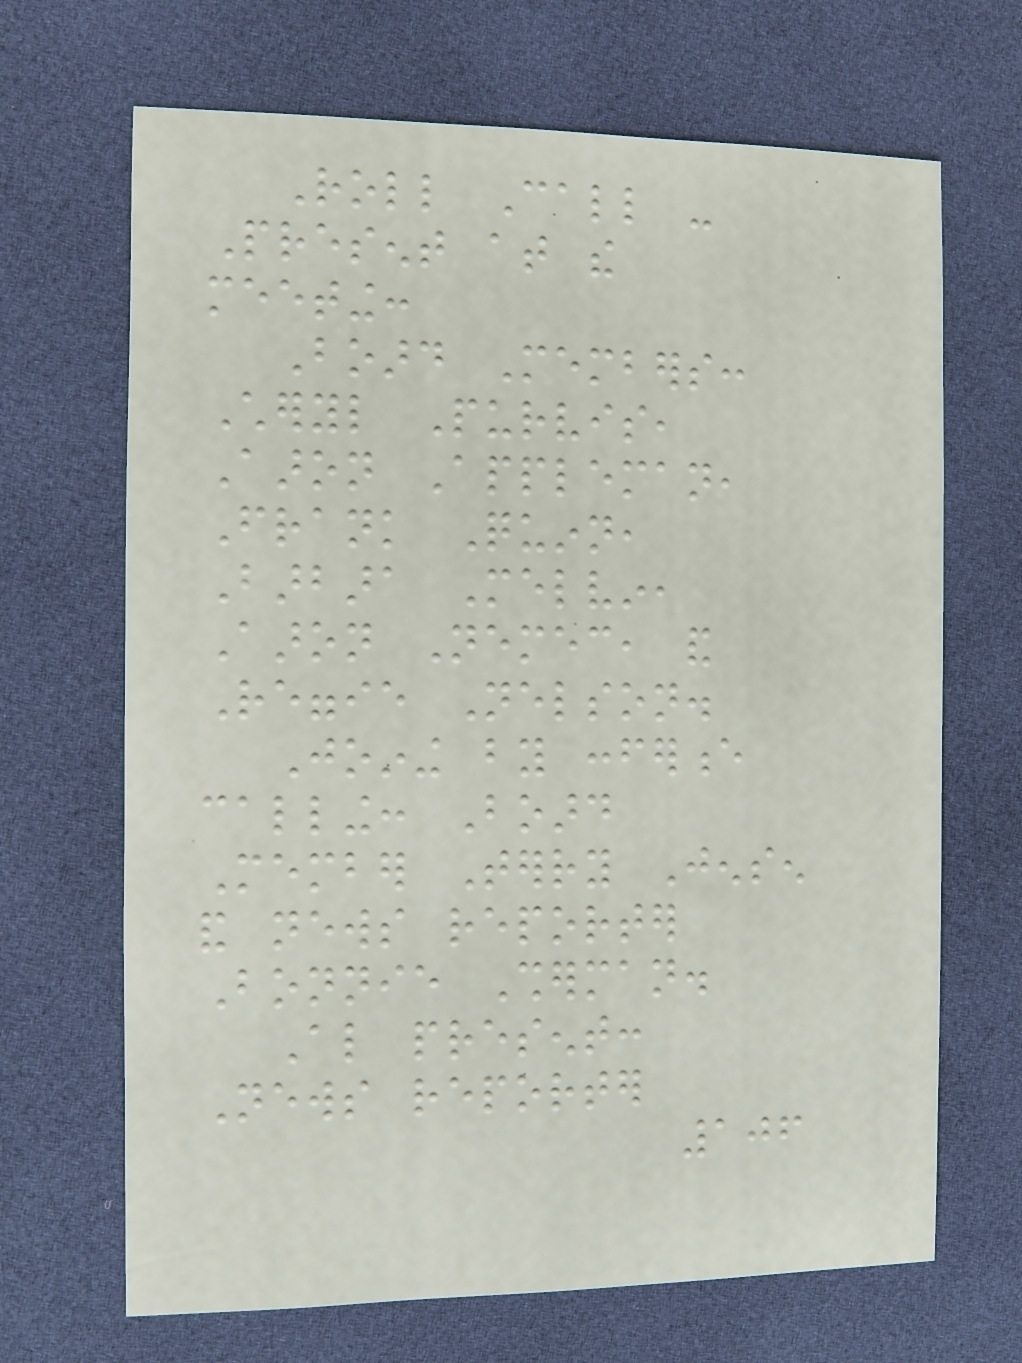Roll Call -
Present at the
meeting:
Board Members:
Cheryl Purvis,
Aaron Appleman,
Frank Quinn,
Barbara Melvin,
Aaron Nemec, and
Reggie Nelson.
Joining by conference
calling: Board
Member Terry Jensen
and news reporter
Bonnie Sherman.
Also present:
News reporter
106
